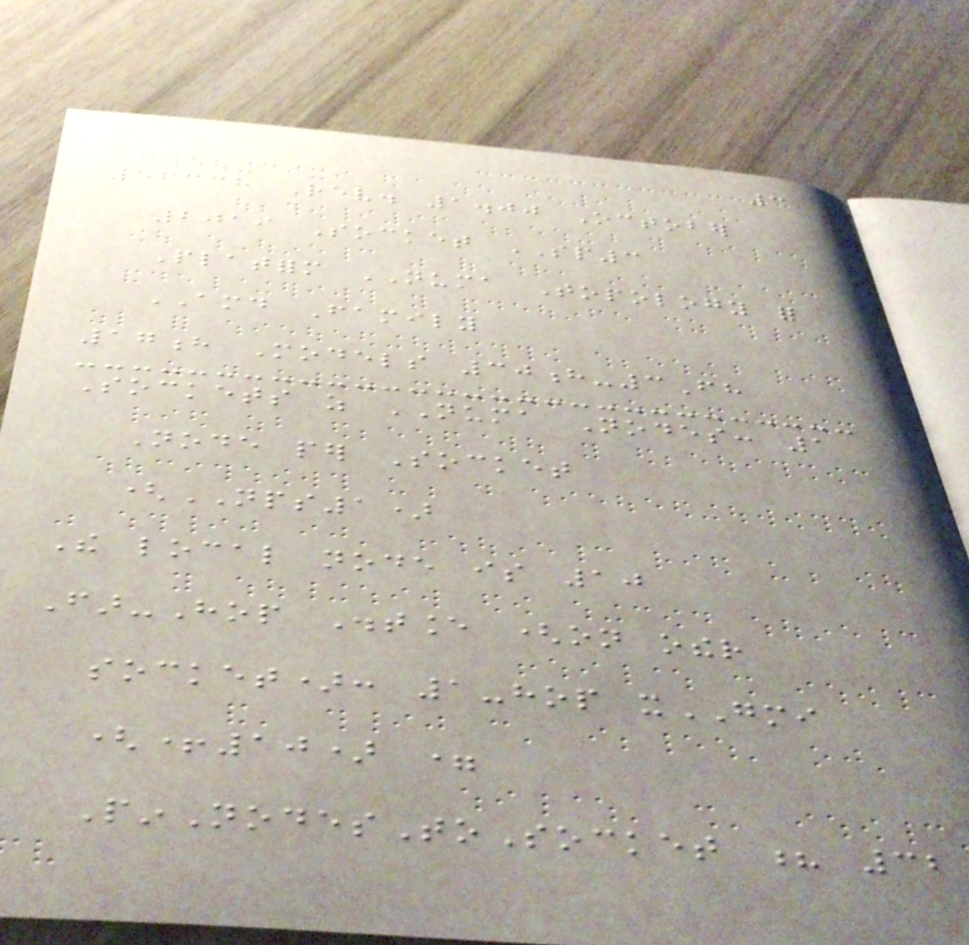3
56338 Rev. 1.00 October
2019 Socket SP3
Platform NUMA Topology for
AMD Family
17h Models 30h-3Fh
Sockets as NUMA Nodes: 1
Node per Socket
(NPS1)
The local node is 10
Far-Hop Distance (on other
socket): 1-hop xGMI
(+10) =
PinNodesToSocket ? 32
